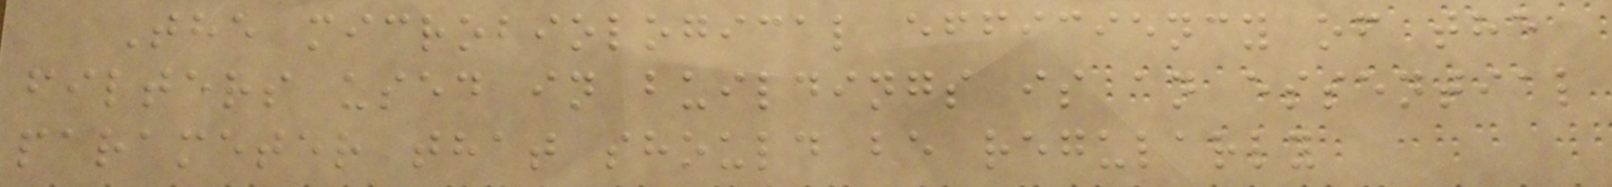The microbiological efficiency of the
filters used in buildings is an essential
parameter that should be regularly
